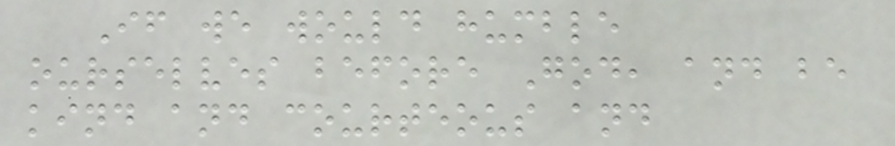If we would humble
ourselves before God, and be
kind and courteous and
